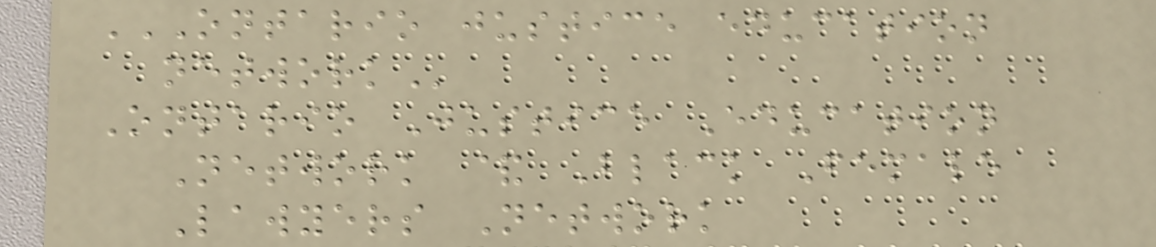ONTARIO JUSTICE EDUCATION
NETWORK
Ontario Justice Education
Network & Black Female
Lawyers Network
